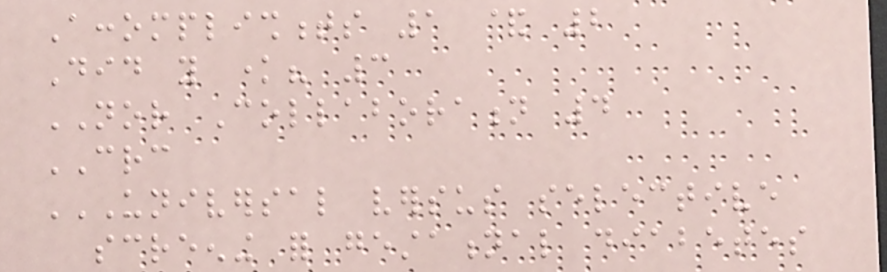Accomplishments 1 & 2
Did you know? 3
NOR Collaboration 4
CRC
UNIVERSAL VERSUS SELECTIVE
SCREENING FOR GESTATIONAL DIABETES
